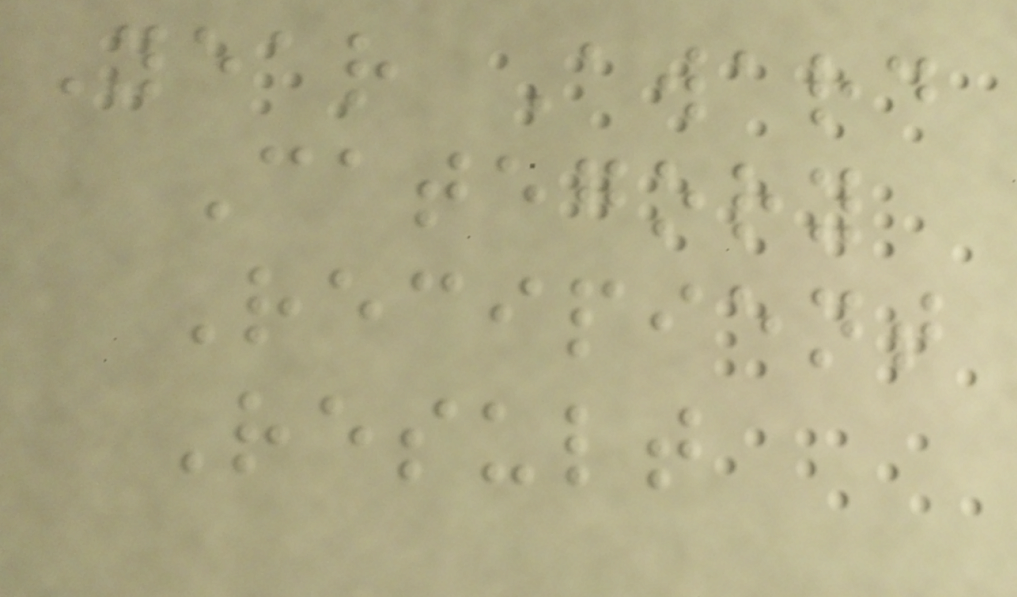Year Award
Category
Recipient
Result
